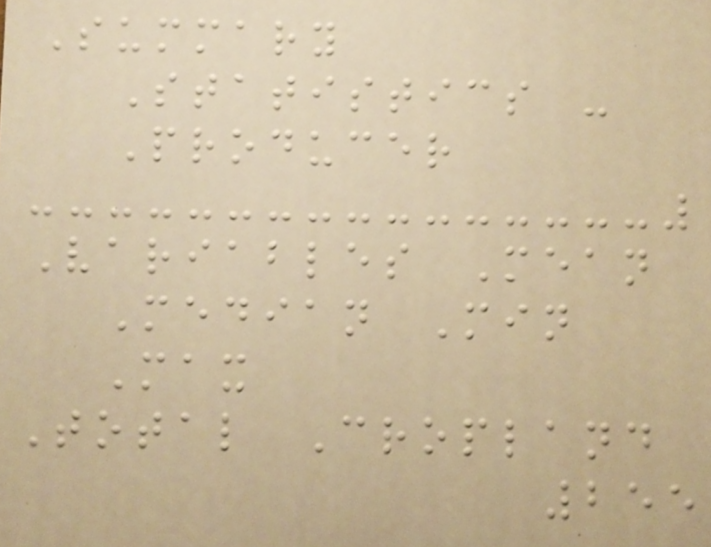Summary
Statistics -
Producer
Variables Mean
Median Min
Max
Total Cropland
255
